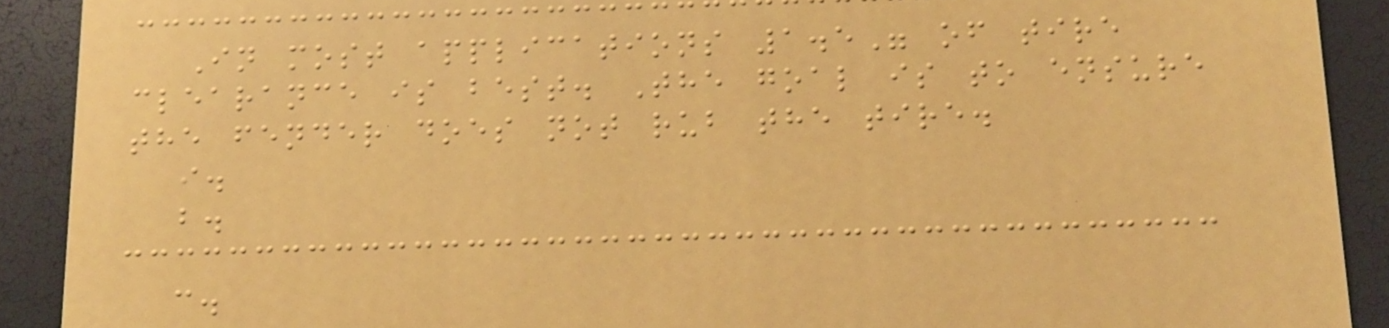In most applications 1.5" of tire
clearance is best. The goal is to ensure
the fender does not rub the tire.
i.
b.
c.
